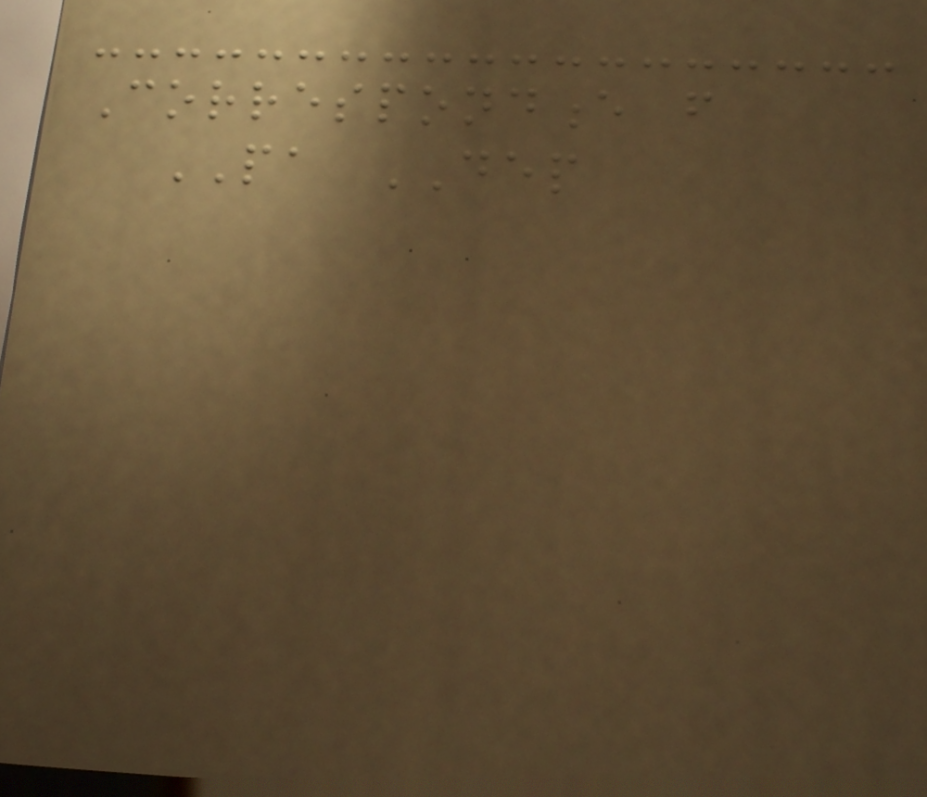Correspondence from
PA DEP
